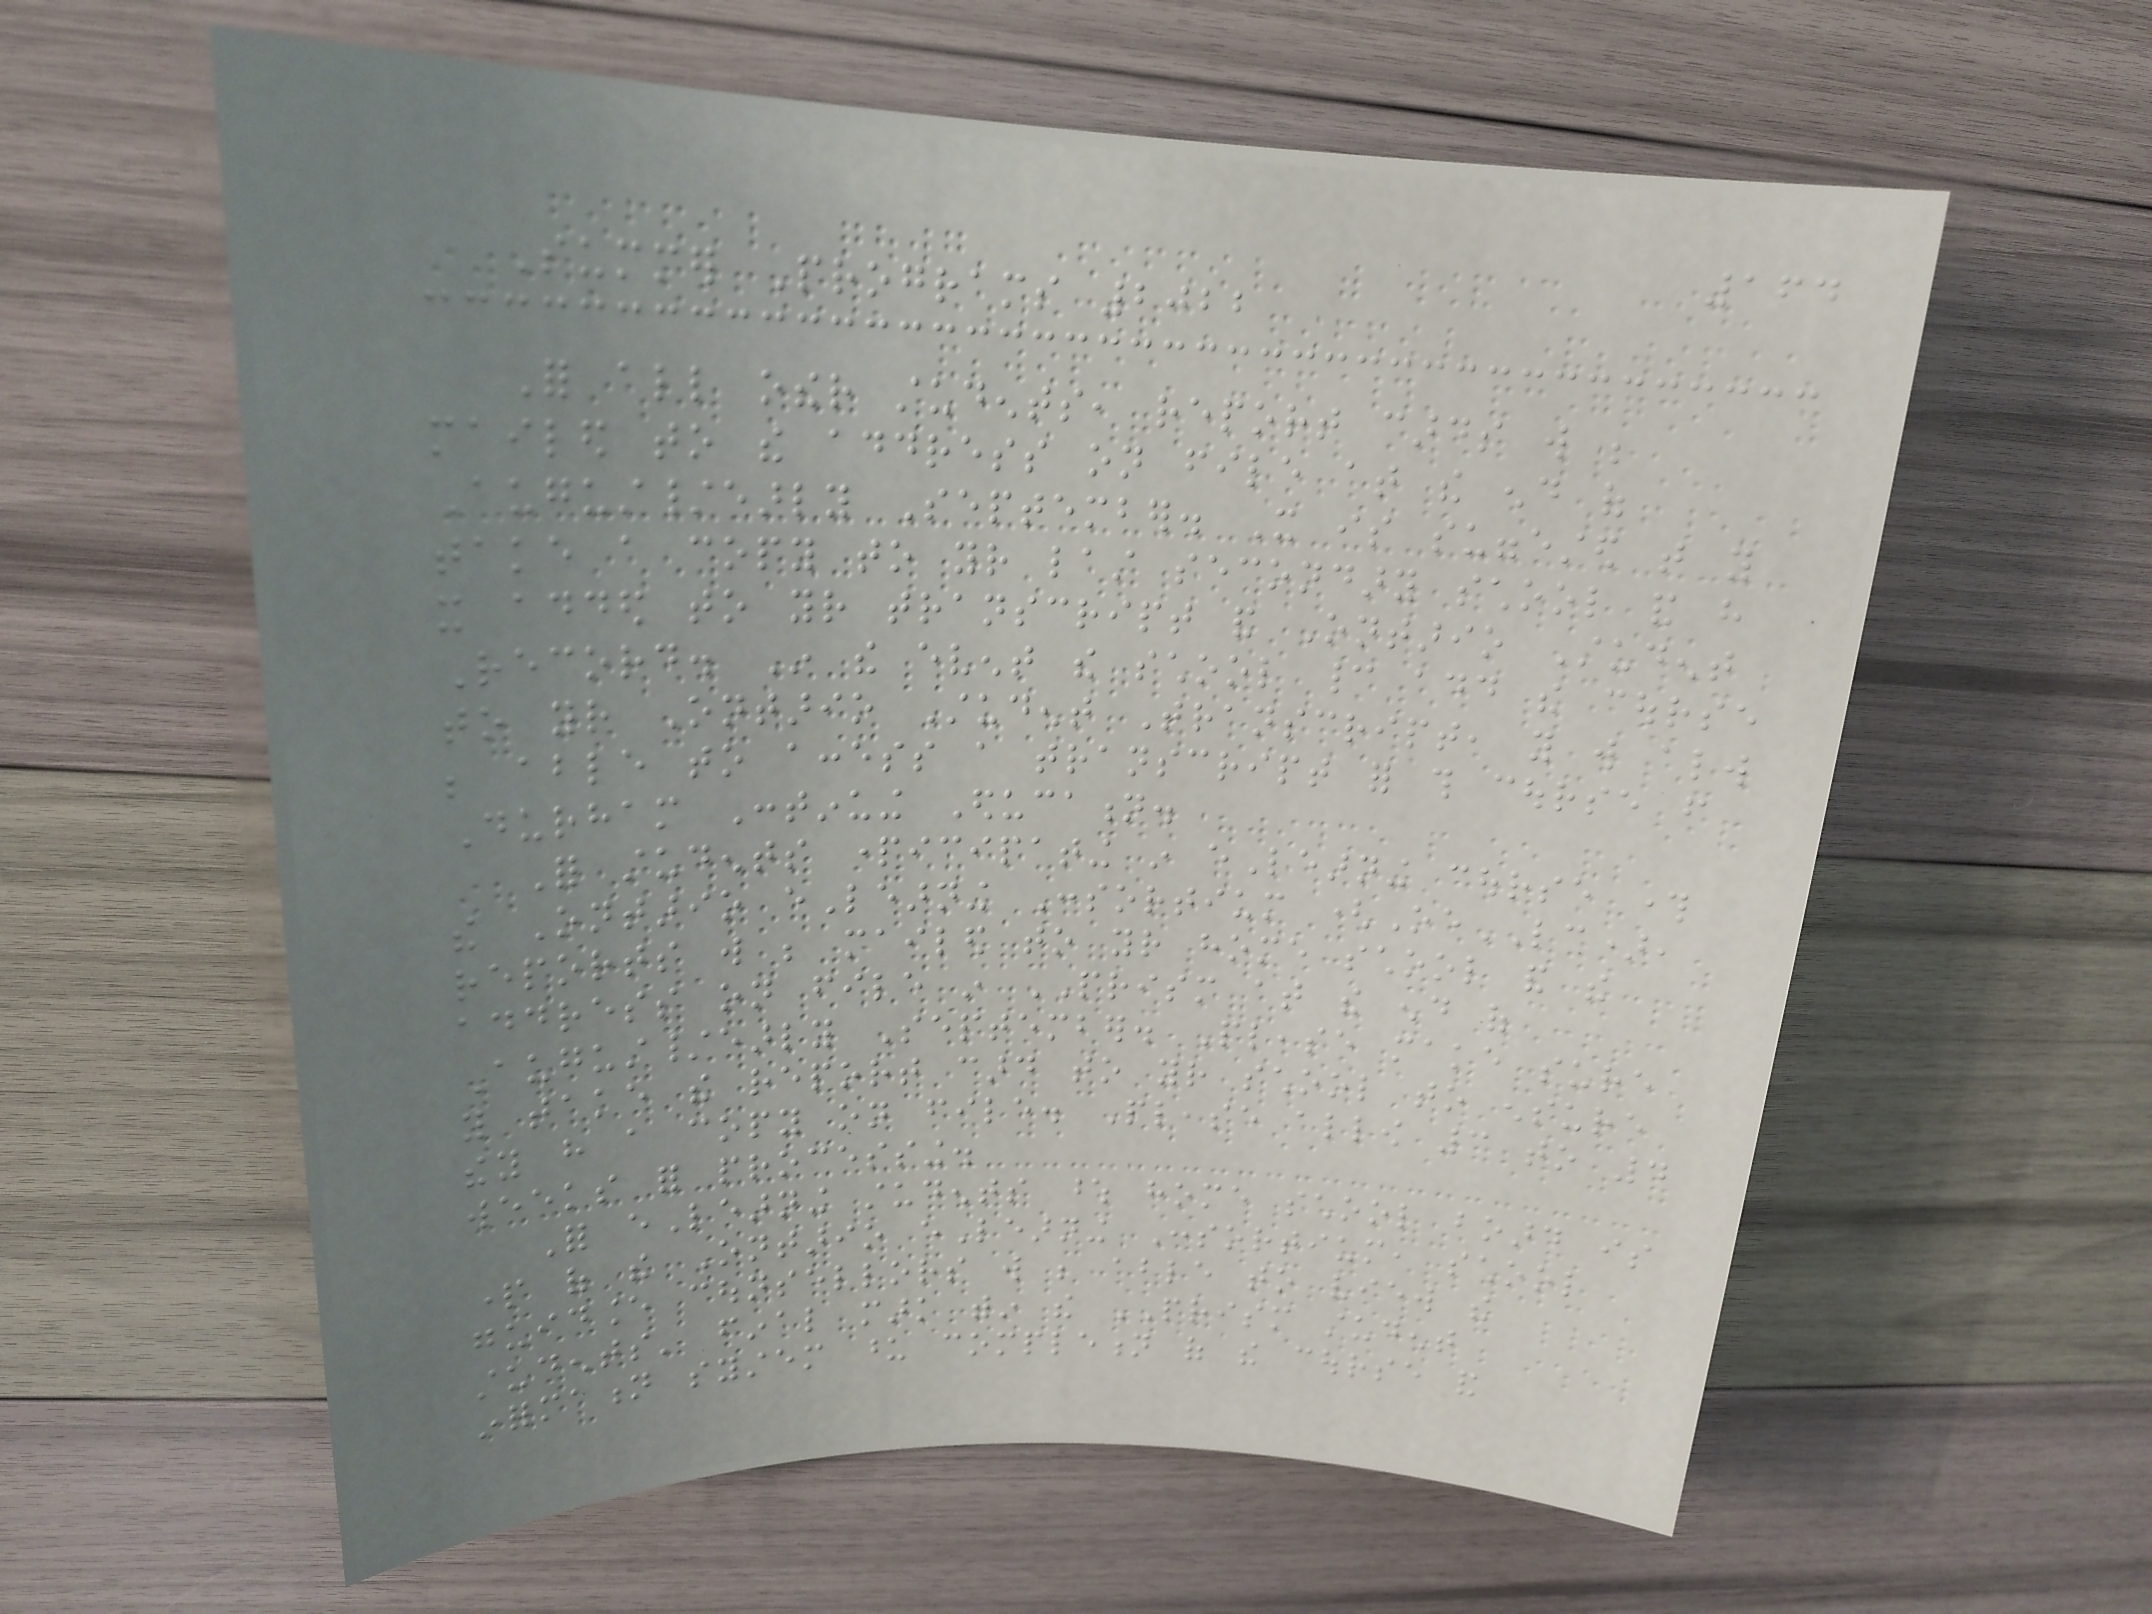164
Summer Programs 2022
For all other students, report cards will be
mailed to the address on file at the end of
August/early September. It is suggested that you
take a copy to your last secondary school and have
it added to your transcript and Ontario Student
Record. In the event the school cannot add the course
to your Ontario Student Transcript, you will always
be able to access a transcript for this course from
Durham Continuing Education.
For students participating in eLearning course through
the Ontario eLearning Consortium (OeLC),
reports will be mailed to your home school and the
address on file in PRISM at the end of
August/early September. Please make sure
you take the report card to your school to ensure
they have a copy on file. Please allow 3 to 4
weeks for processing.
For eLearning students whose home school board is
part of the Ontario eLearning Consortium, school
guidance counsellors will be able to view the
students' final mark within the PRISM student
information system upon completion of the course and
